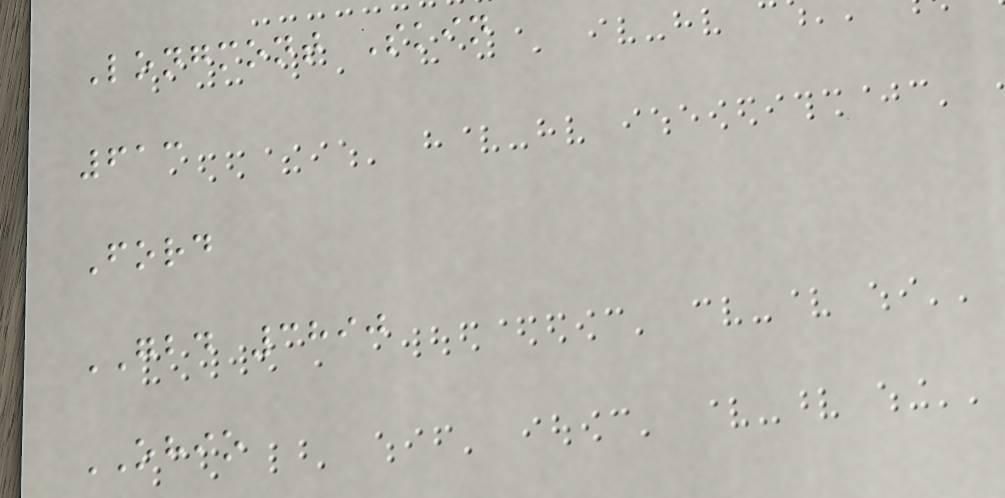Longmont Skin
613
Ford
GBD 3890
OHIO
